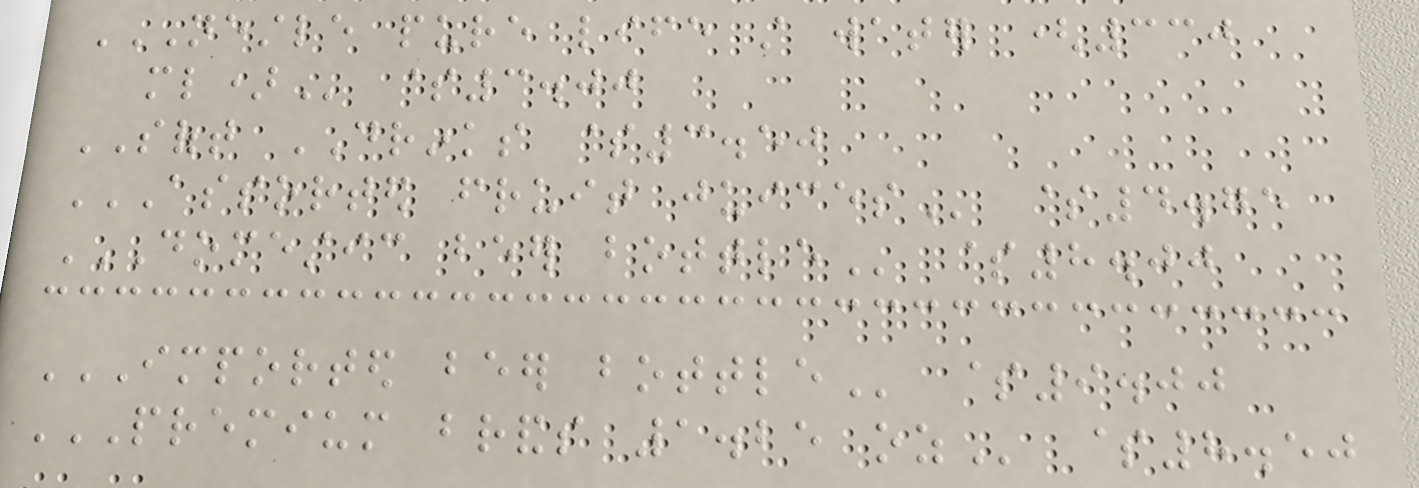NESTLE PURE LIFE STILL WATER (330
ML) $3.00
SOFT DRINKS $3.50
ASSORTED FRUIT JUICES $4.75
DOMESTIC BEER BOTTLE $8.00
IMPORTED BEER BOTTLE $9.00
PREMIUM BRANDS 1.25 OZ $8.50
